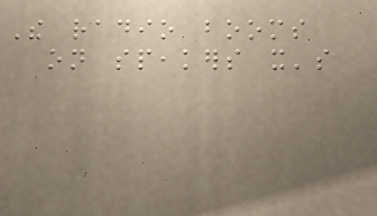The radio booms
on speakers it's
